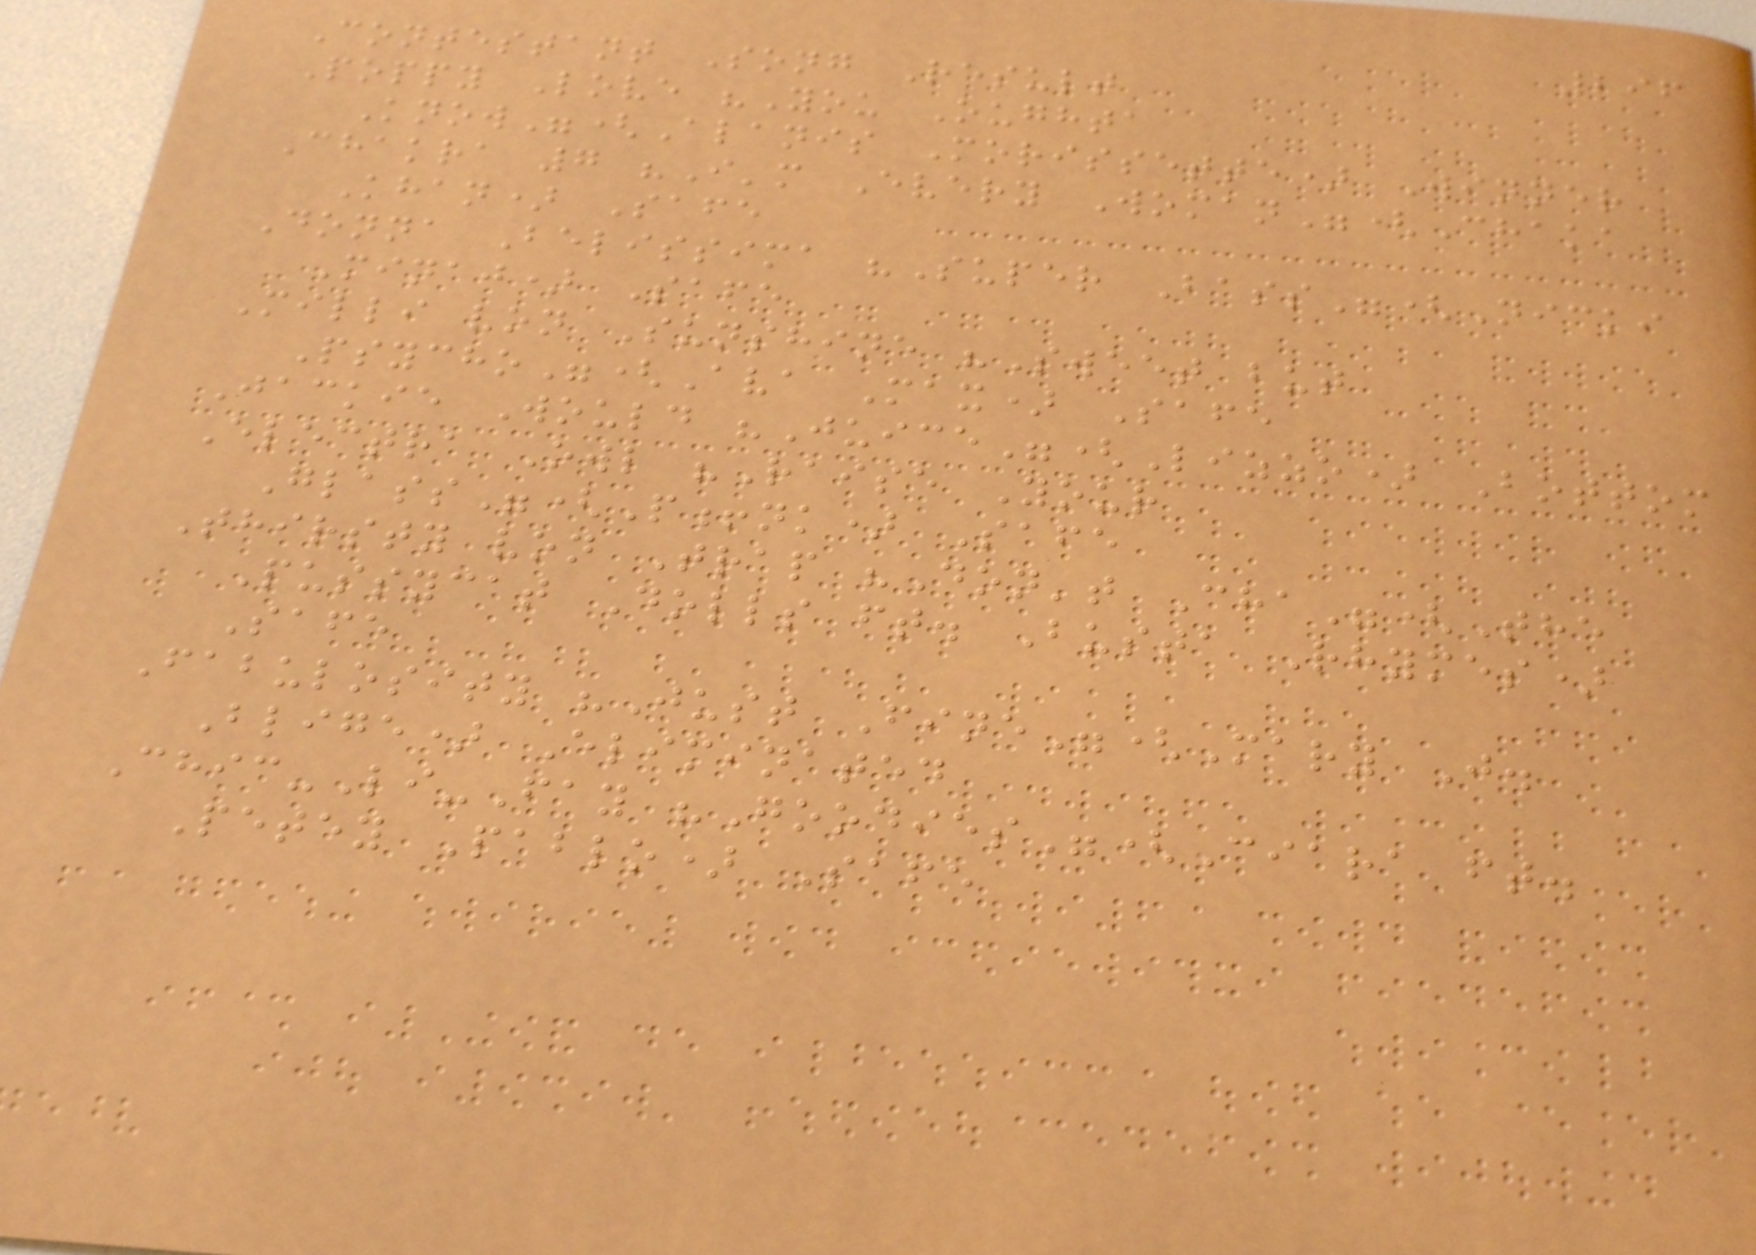296
Contestant Song Result
Poppy Love "You Oughta
Know"(Alanis Morissette) Winner
Chakra 7 "I'm Every Woman"(Chaka
Khan) Safe
Donna Belissima "Super Bass"(Nicki
Minaj) Safe
Milli von Sunshine "Sweet but
Psycho"(Ava Max) Safe
Jackie Would "Juice"(Lizzo) Bottom
Electra Owl "Raise Your
Glass"(P!nk) Safe
Thirsty von Trap "Don't Cha"(The
Pussycat Dolls ft. Busta Rhymes)
Safe
Fabulosity "Just Fine"(Mary J.
Blige) Eliminated
Chic-Li-Fay "Goodies"(Ciara ft.
Petey Pablo) Safe
